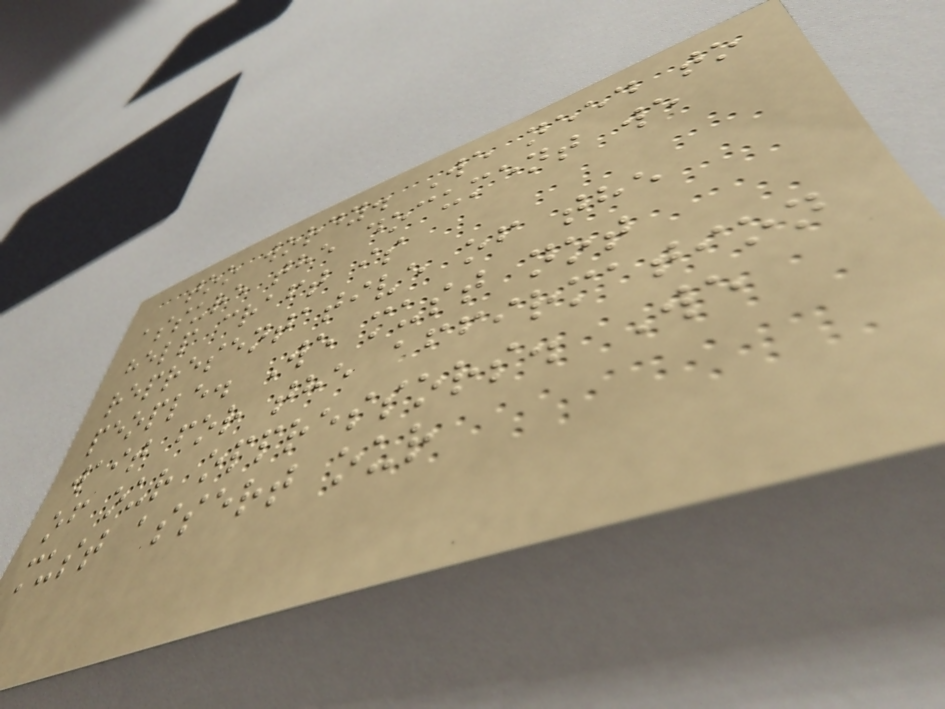too wordy. We need to
assure the document we
help craft is
representative of the
people. We must not
wait for the affirmation
of our oppressors. We
must assert our
